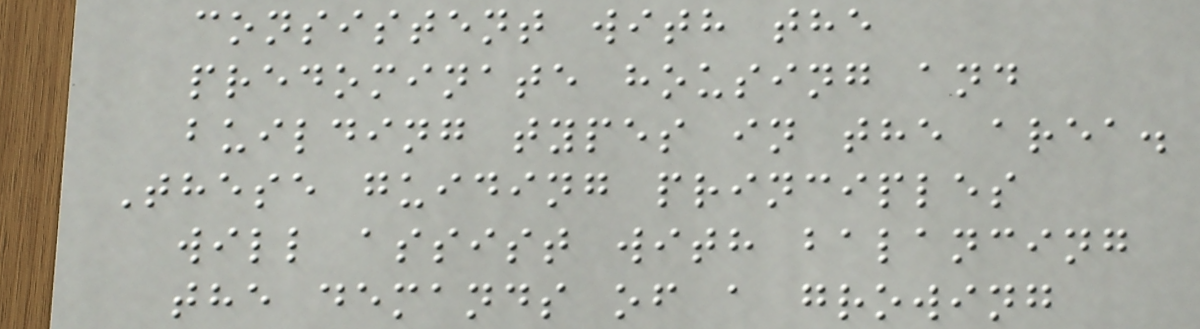consistent with the
predominate housing and
building types in the area.
These guiding principles
will assist with balancing
the demands of a growing
